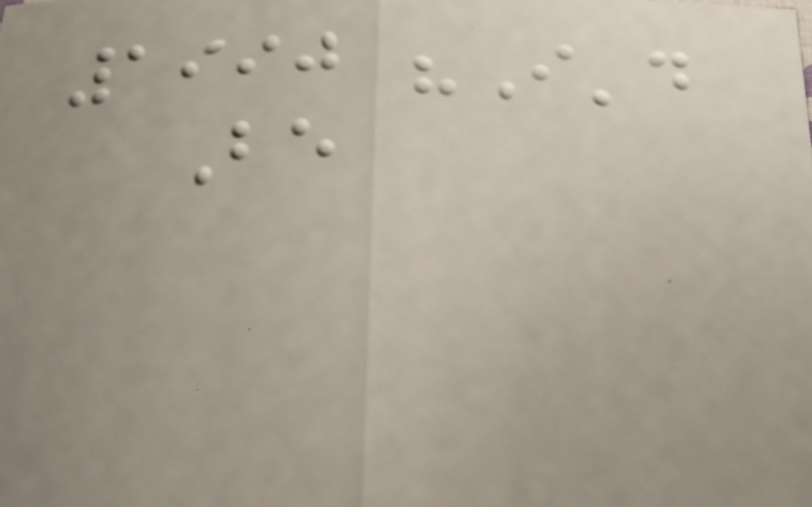1990 "I'd
Be
